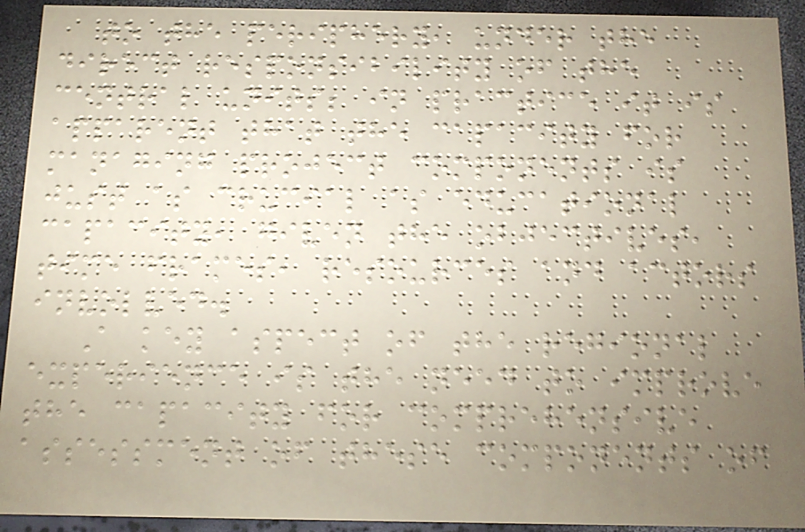to the periphery, under the
direct responsibility of the
central units; in practice it is
apparent that the capacity for
managing project components is
just as crucial as educational
capacity, given the objectives,
time frames, resources and actors
involved.
A key aspect of the regional
experience is the need to improve
the capacity for comprehensive
assessment of these components of
